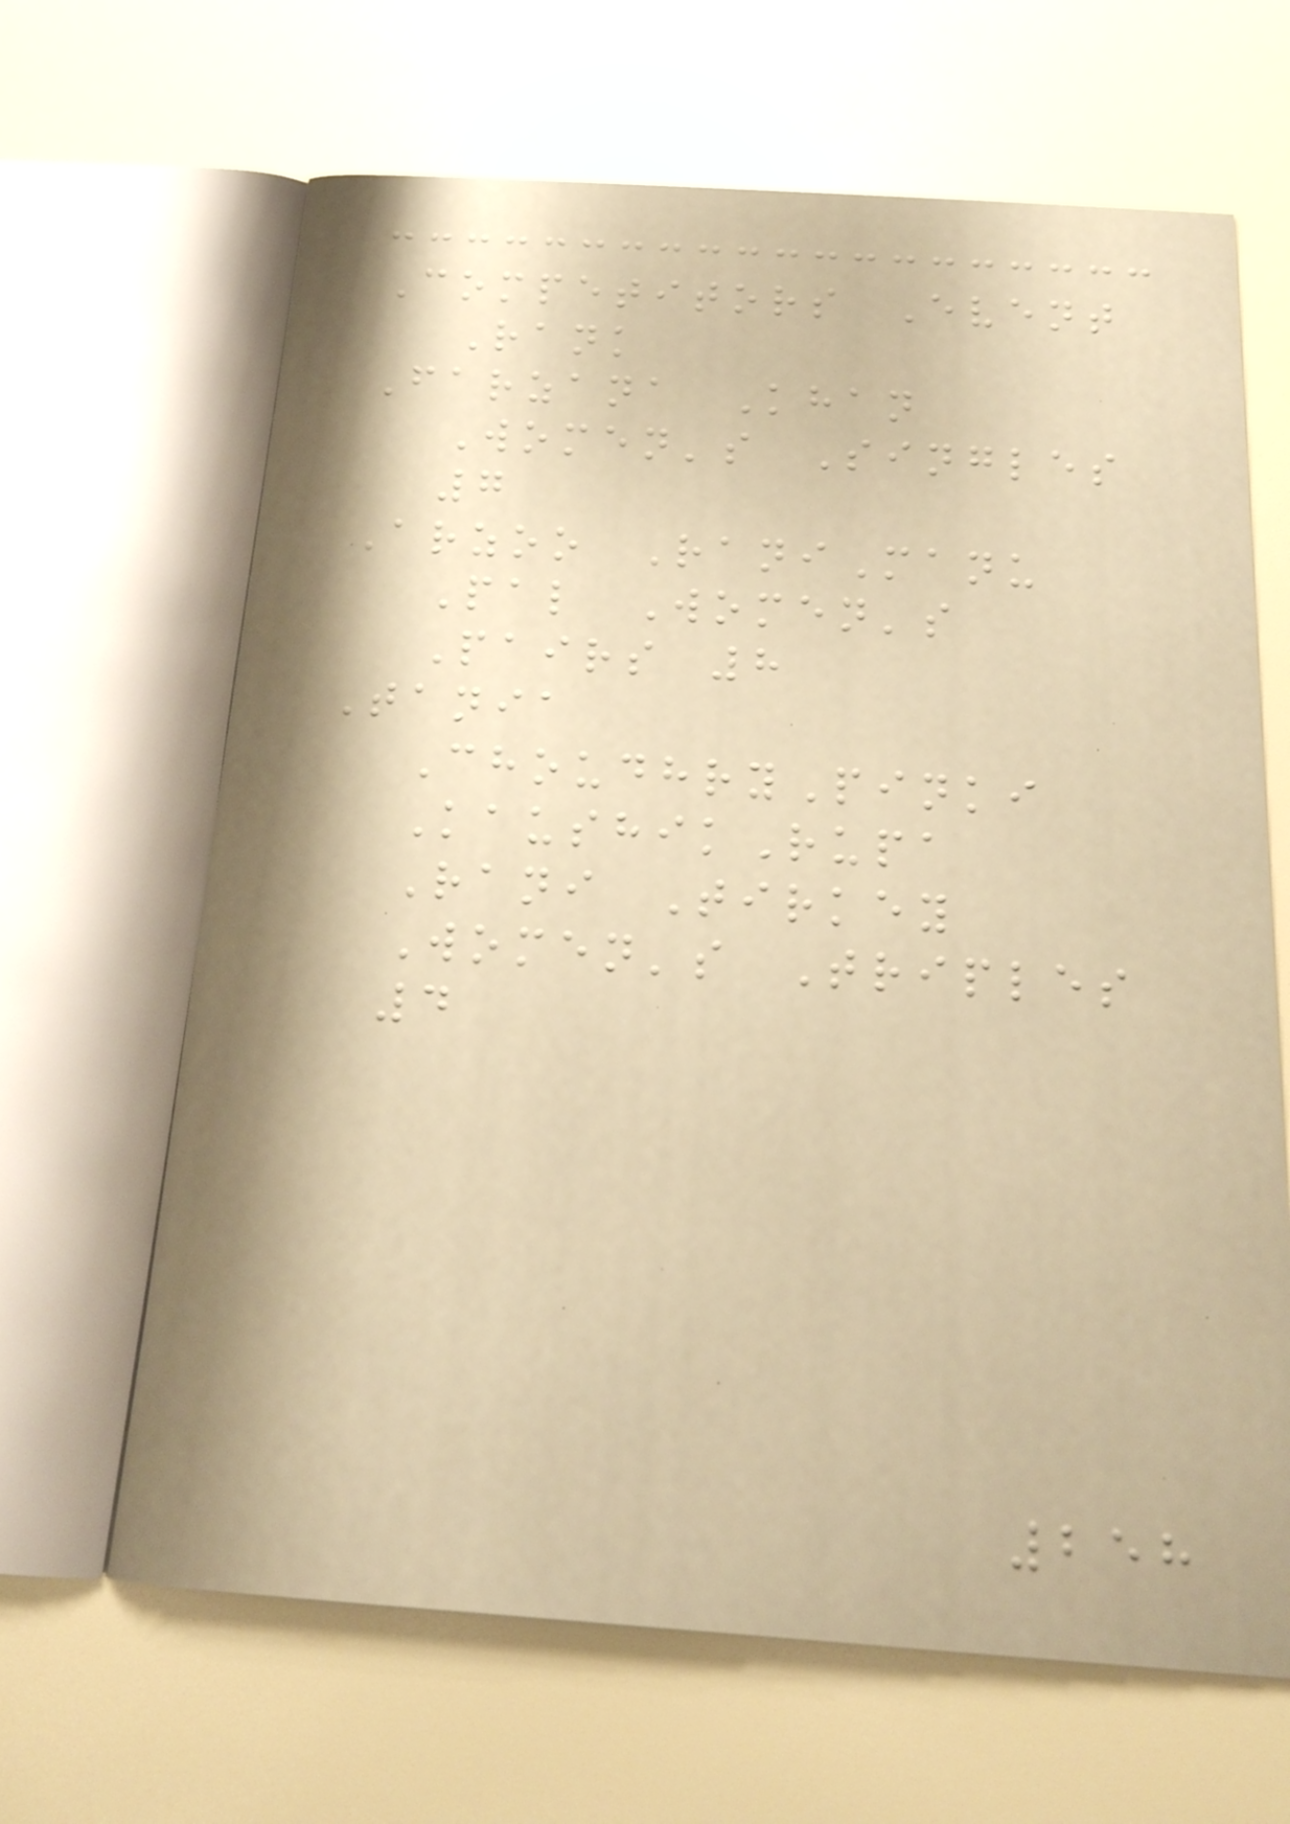Competitors Event
Rank
Farzana Khan
Women's Singles
7
Arzoo RaniManu
Pal Women's
Pairs 8
Tania
ChoudhryPinki
KaushikRupa
Rani Tirkey
Women's Triples
4
258
